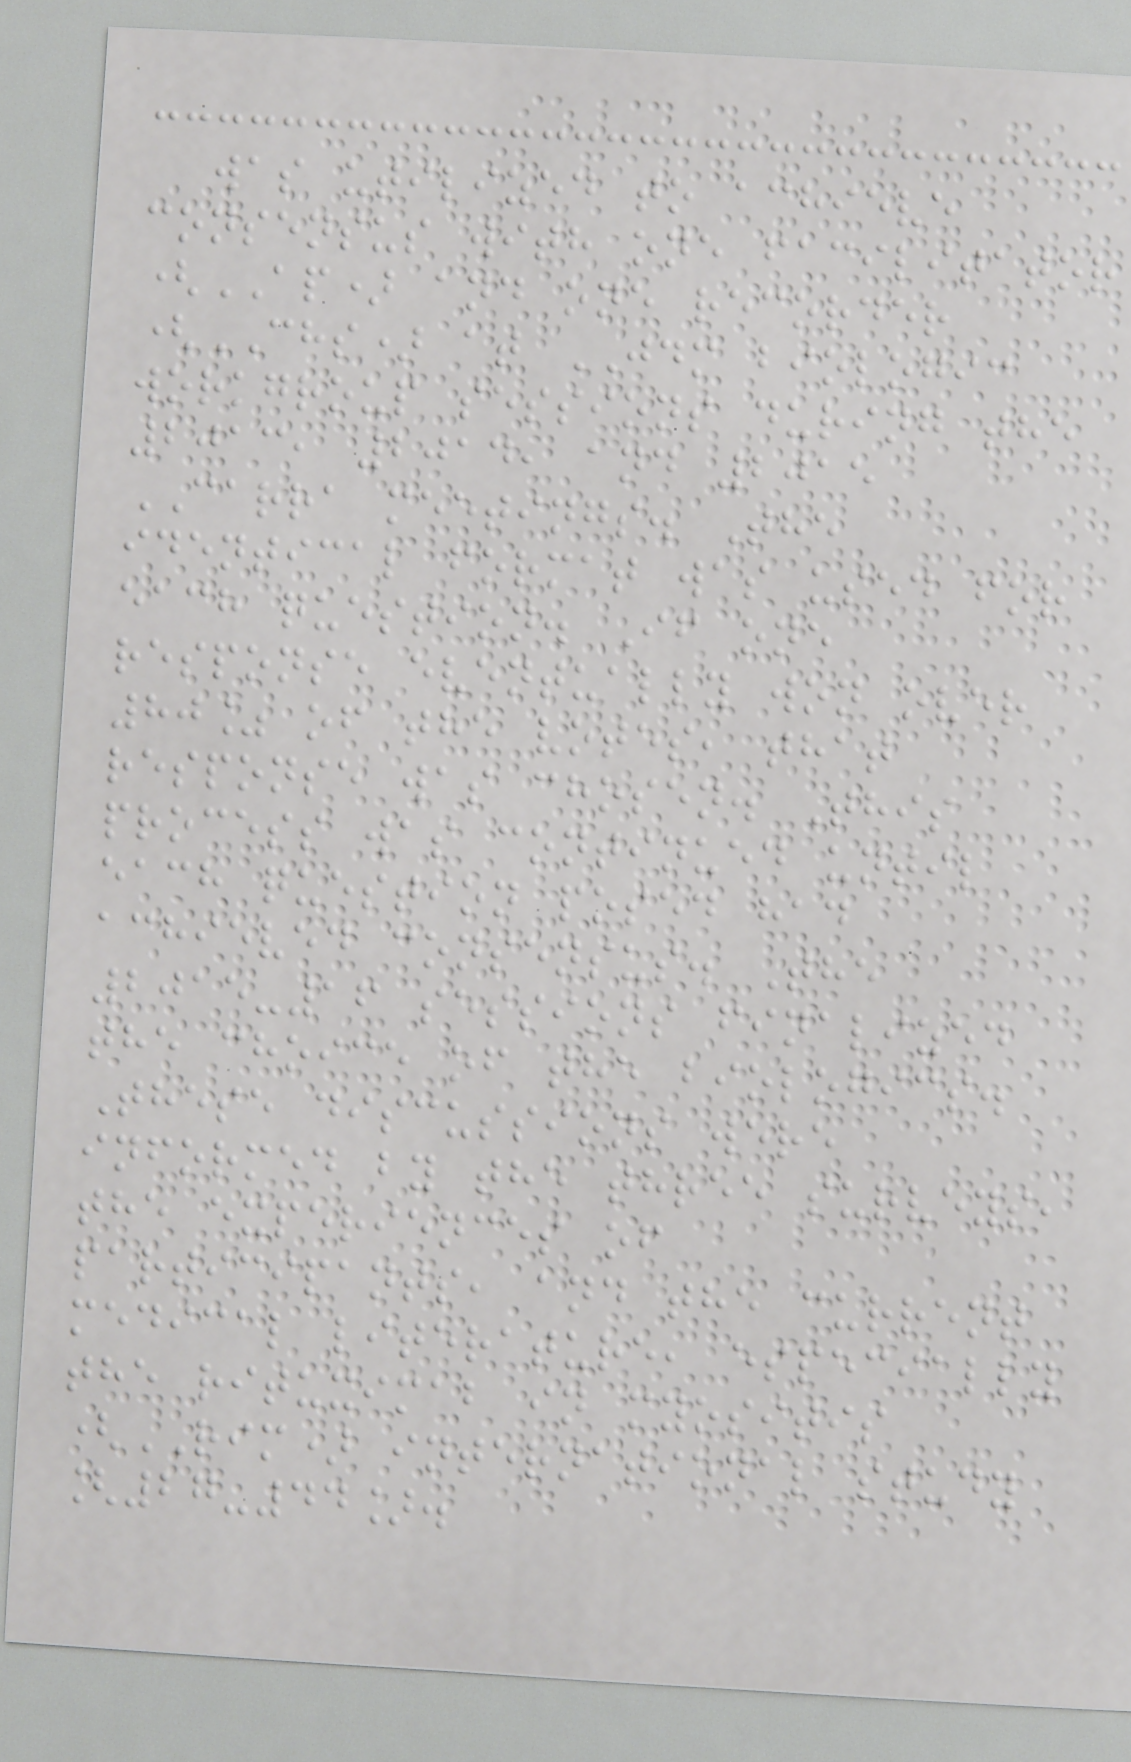was utilized to achieve
consensus with one facilitator
(AP) and one recorder
(CHS) at JDM biologic
workgroup sessions during the
2013, 2014, and 2015
CARRA meetings. The
identical format was used for
each question. If one
response eventually won over
80% of the votes, that
response was chosen. This
process was continued until
each question posed had
achieved consensus. The
2015-16 sessions finalized
the choice of the biologics.
These discussions were
informed by the three surveys,
the experiences of
participants, and the current
medical literature, especially
the rituximab in myositis
(RIM) international study
[27-44].
